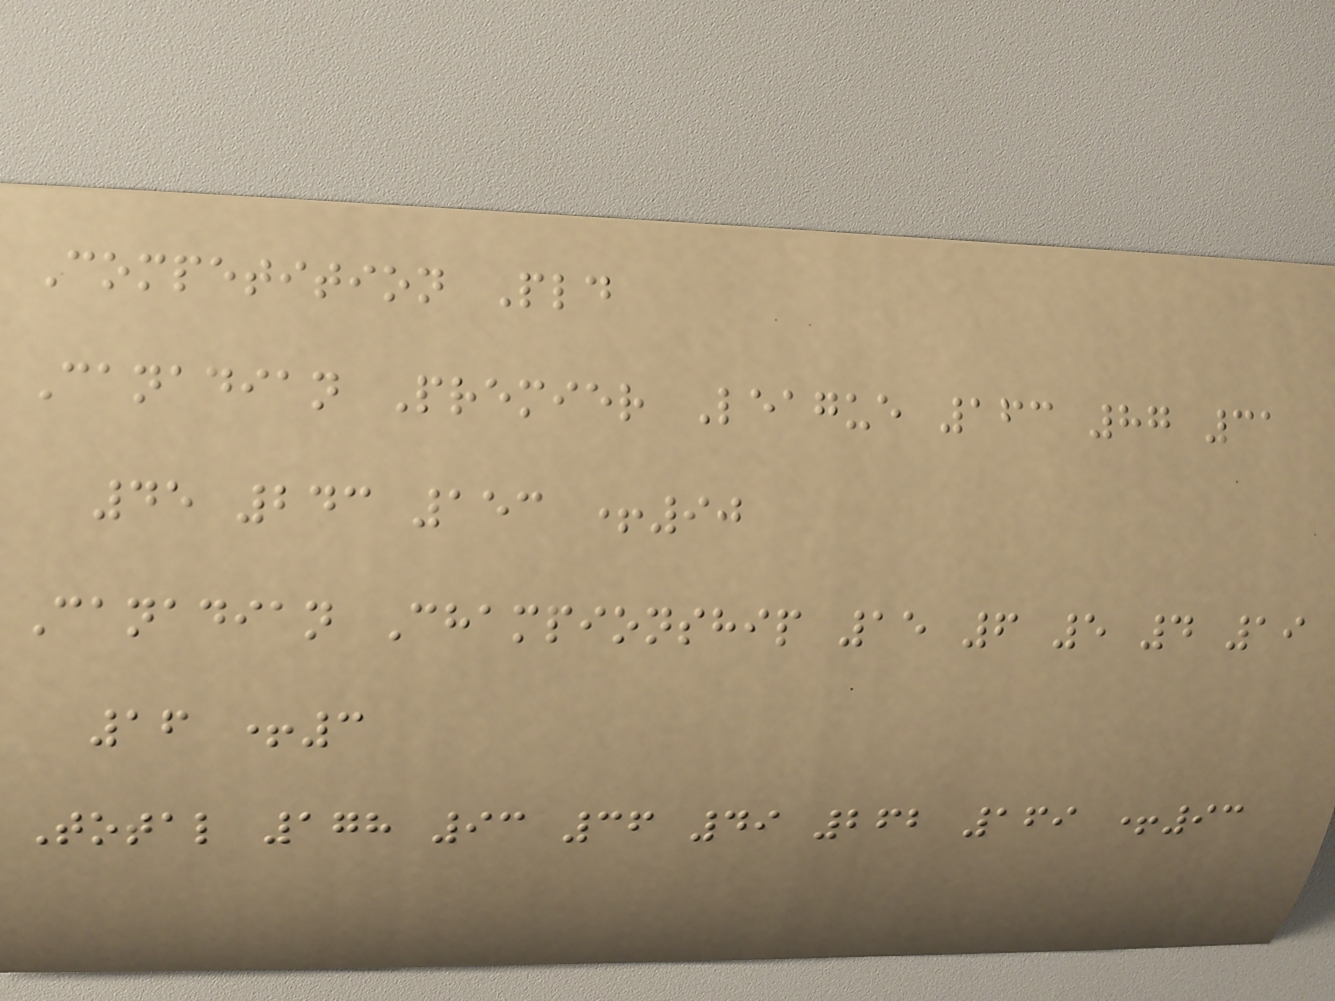Competition Pld
Canadian Premier League 163 87 31
45 243 153 +90
Canadian Championship 15 6 5 4 19
16 +3
Total 178 93 36 49 262 169 +93
